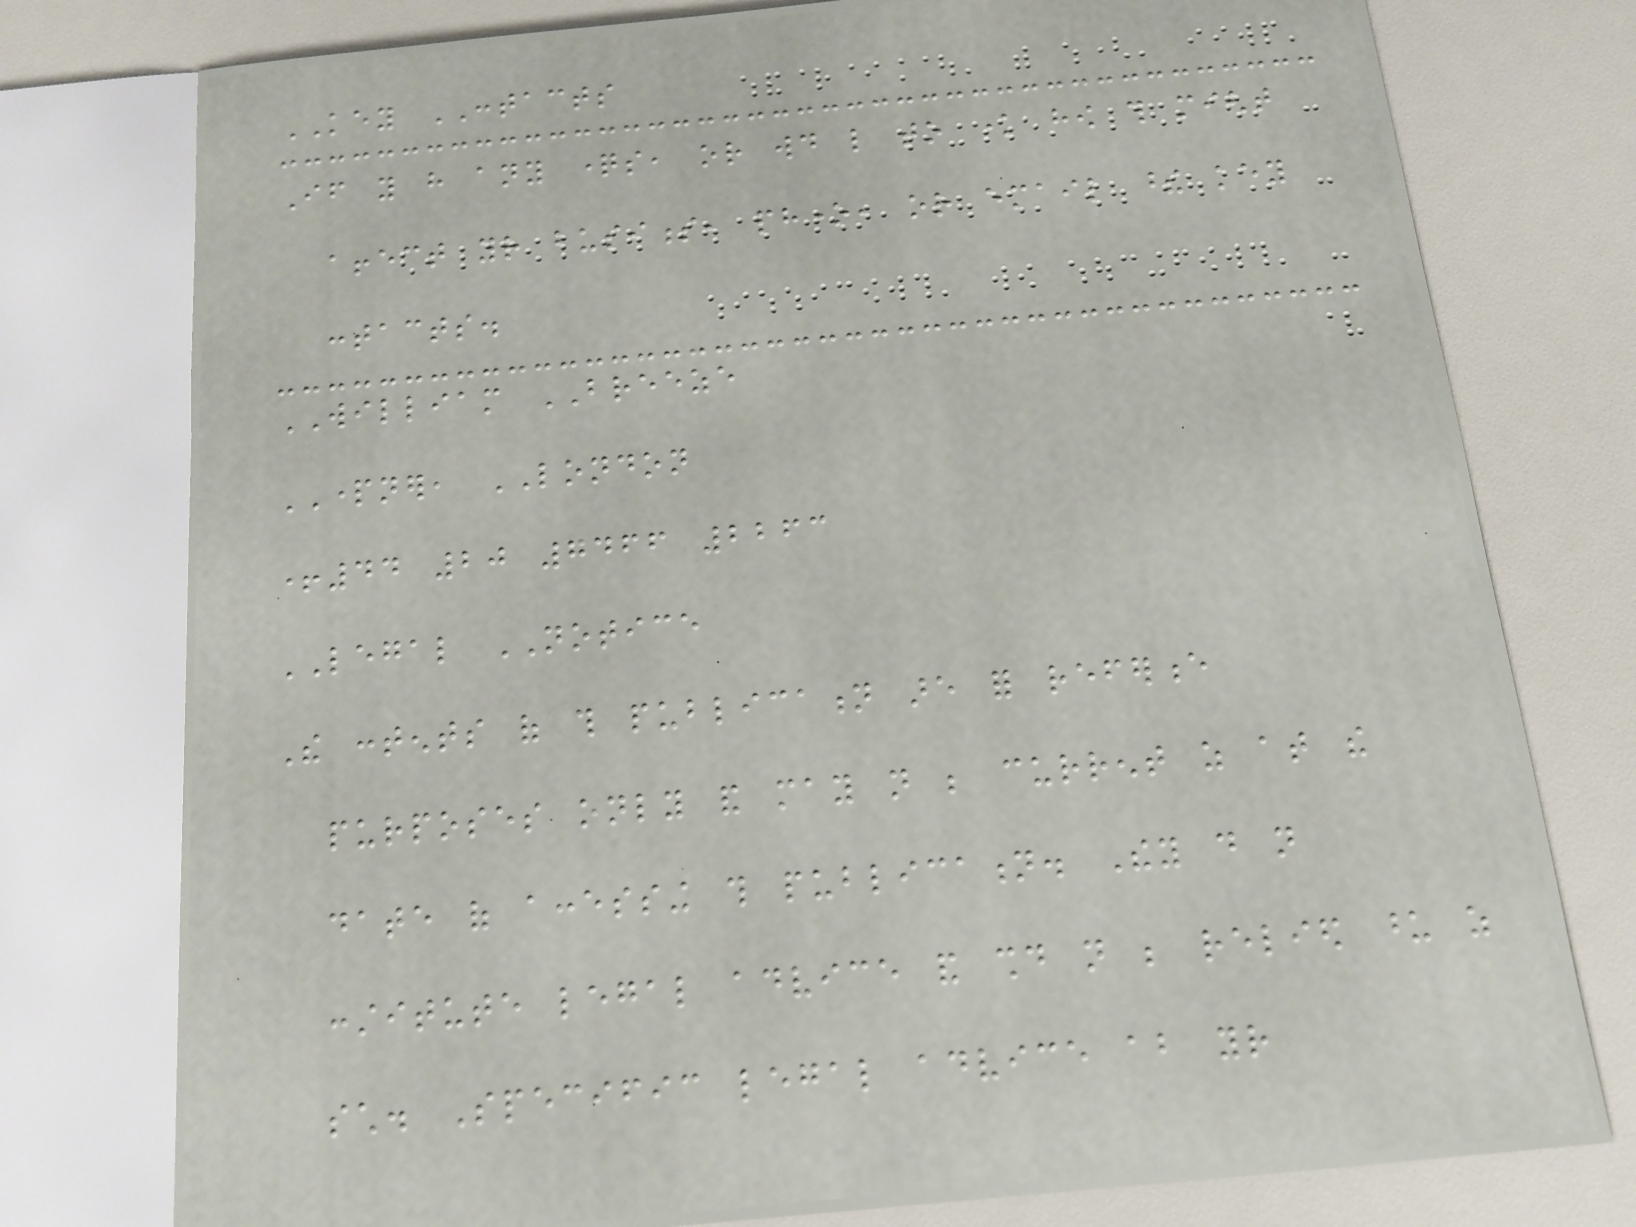KEY CONTACTS
If you have any questions, or would like to know how this might
affect your business, phone, or email these key
contacts.
WILLIAM BREEZE
PARTNER, LONDON
+44 20 7466 2263
LEGAL NOTICE
The contents of this publication are for reference
purposes only and may not be current as at the
date of accessing this publication. They do not
constitute legal advice and should not be relied upon as
such. Specific legal advice about your
